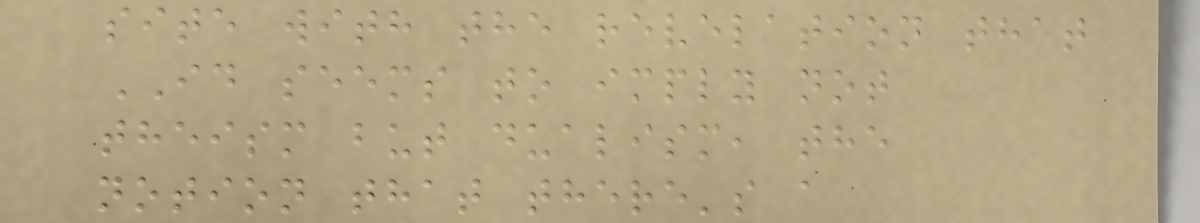site with the revelation that
ID seems to imply not
theism but dualism, the
notion that there's a
